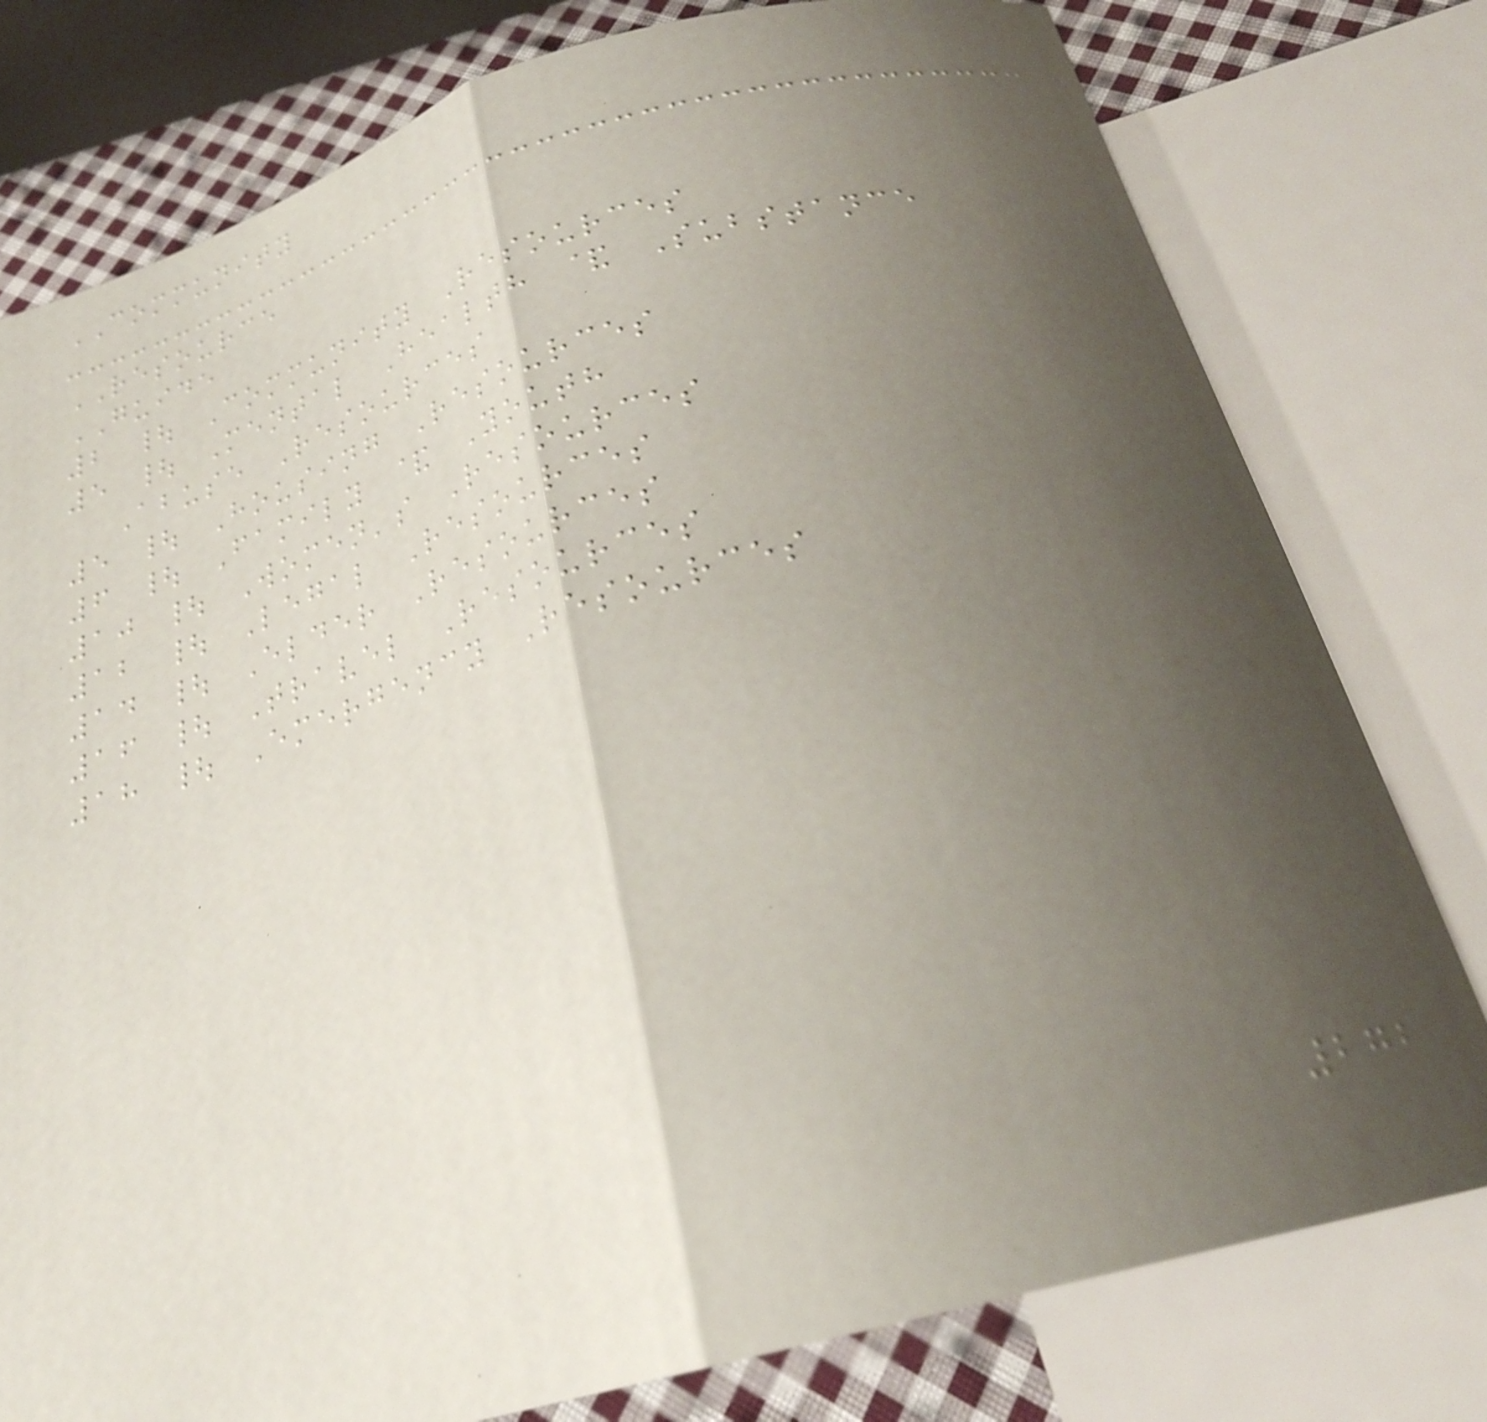COMMUNITY
RESOURCE
GUIDE
2 | Community Resources
5 | Mental Health & Substance
Abuse Resources
5 | Housing Resources
6 | Family & Youth
10 | Women's Resources
12 | Legal Resources
14 | Elder Resources
16 | Travel Resources
18 | Emergency Resources
272
